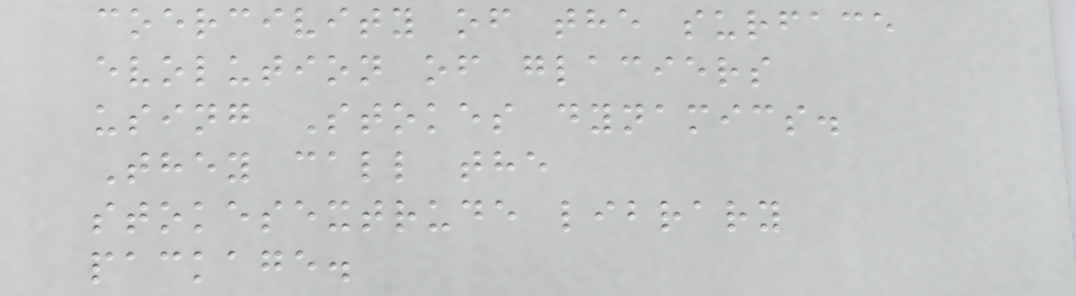coercivity of the surface
evolution of glaciers
using Stokes dynamics.
They call the
stokesextrude library
package.
